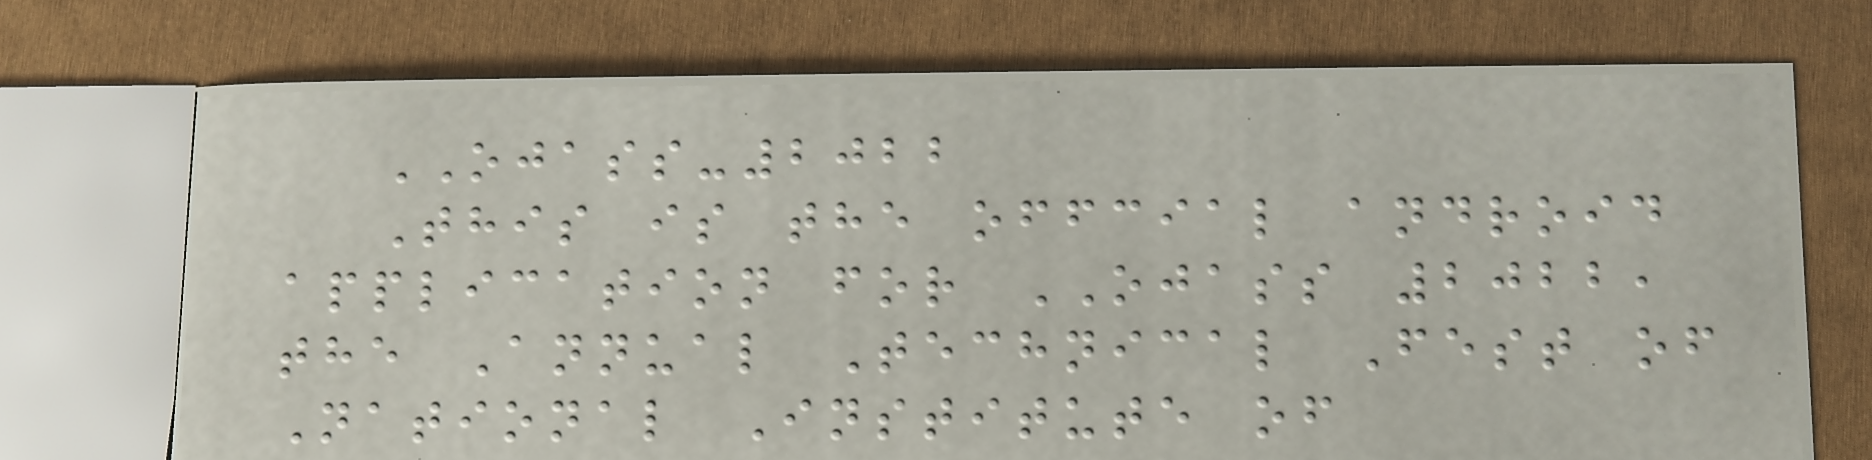OJASS-2022
This is the offcial android
application for OJASS 2022,
the Annual Technical Fest of
National Institute of
